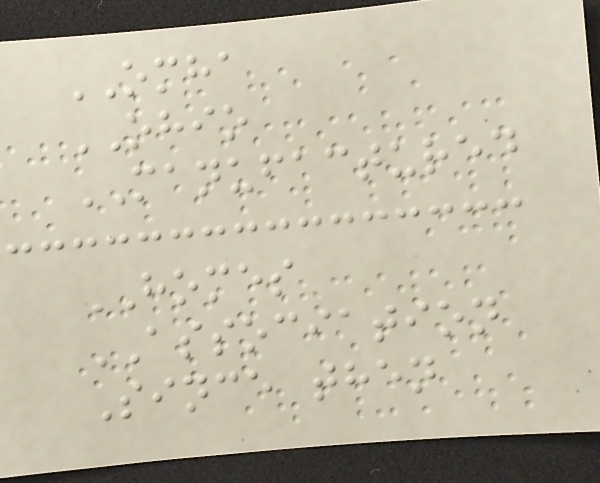OMHA
OHIO
MANUFACTURED
HOMES
ASSOCIATION
Since then
